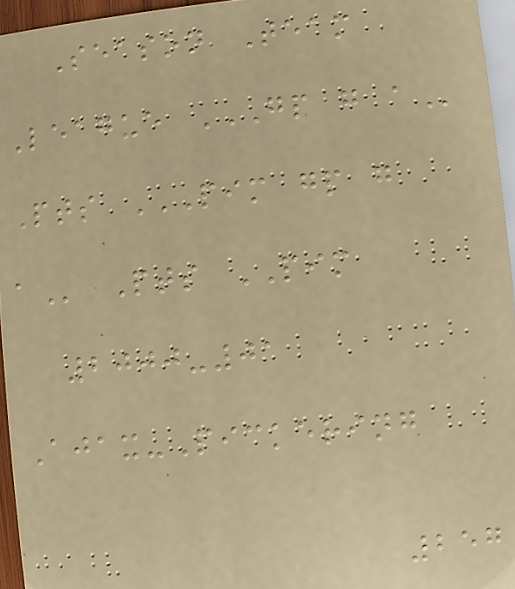Season Team
League GP G A
Pts PIM GP G
A Pts PIM
2000-01
Ajax-Pickering
257
